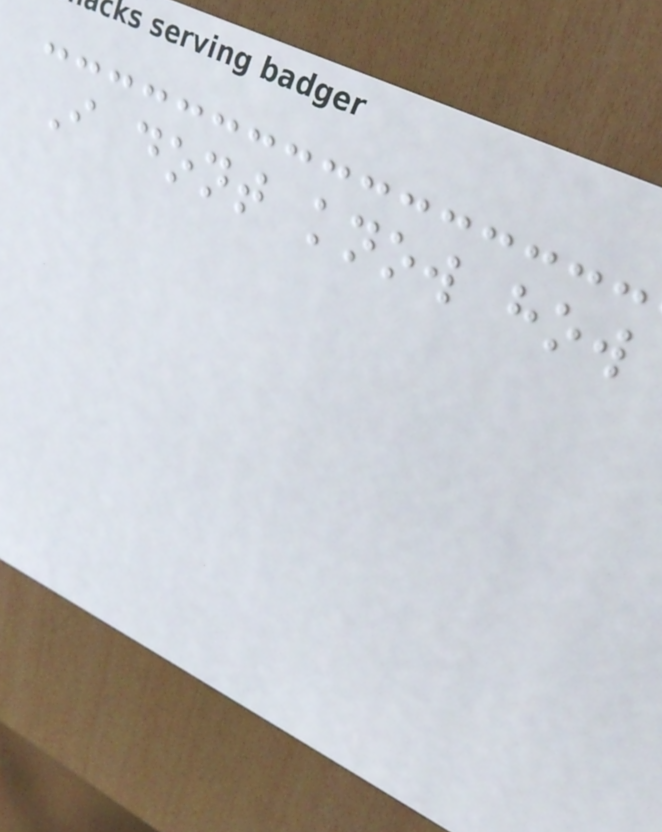I dont know how
